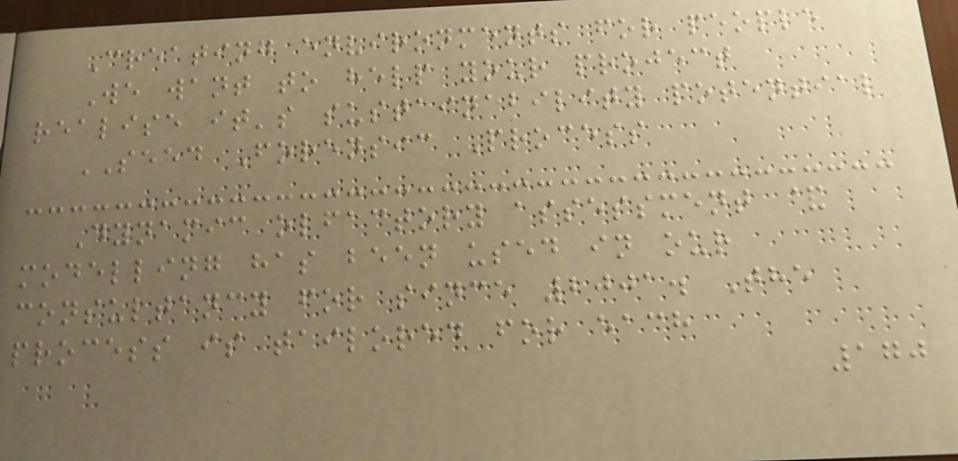Creating environments for people
We want to help your project
realise it's sustainability potential
SEED Forensic Process
Dynamic olfactory assessment &
modelling has been used in our
consultancy for since 2001. The
process is tailored for each
170
